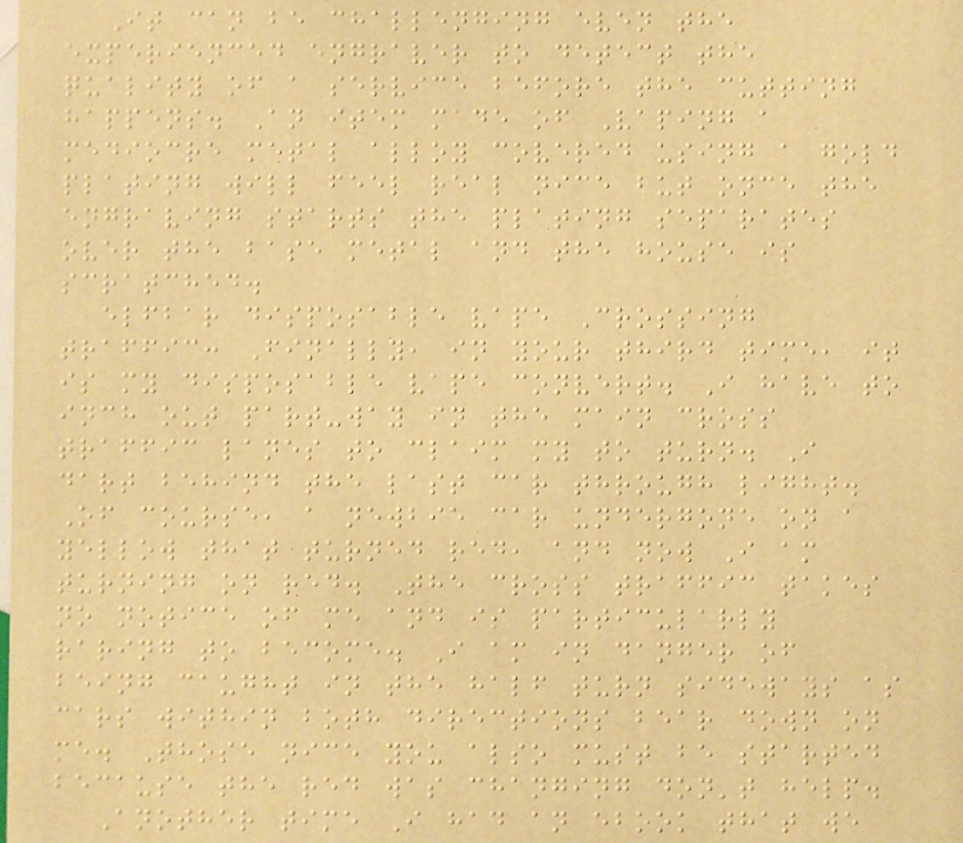It can be challenging even the
experienced engraver to detect the
quality of a service before the cutting
happens. An item made of Vaping a
mediocre metal alloy covered using a gold
plating will feel real nice but once the
engraving starts the plating separates
over the base metal and the house is
scratched.
elfbar disposable vape Crossing
traffic: Finally, in your third time, it
is my disposable vape convert. I have to
inch out part-way in the main cross
traffic lanes to claim my to turn. I
dart behind the last car through light.
Of course, a newbie car undergone on a
yellow that turned red, and now I am
turning on red. The cross traffic takes
no notice of me and is particularly
raring to become. I am in danger of
being caught in the half turn sideways as
cars within both directions bear down on
me. Those nice you also must be started
because the red was changing don't help.
Another time I had an ebook that we
